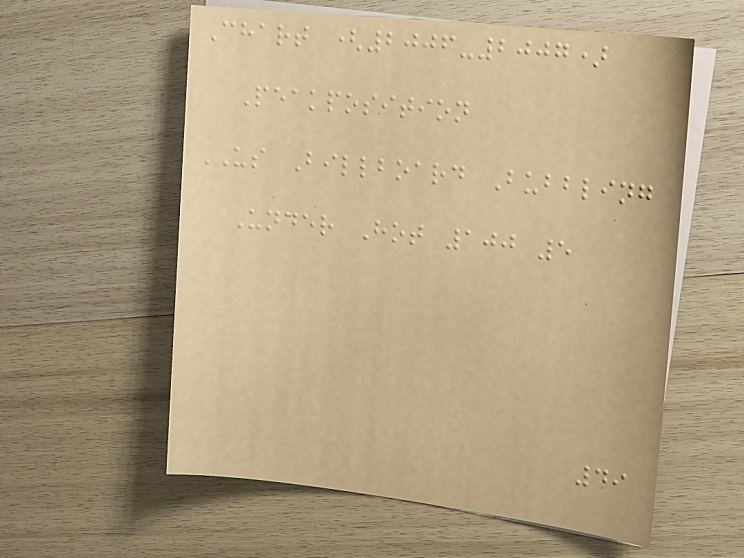Chart (2006-2007)
Peakposition
US Billboard Bubbling
Under Hot 100 5
49
